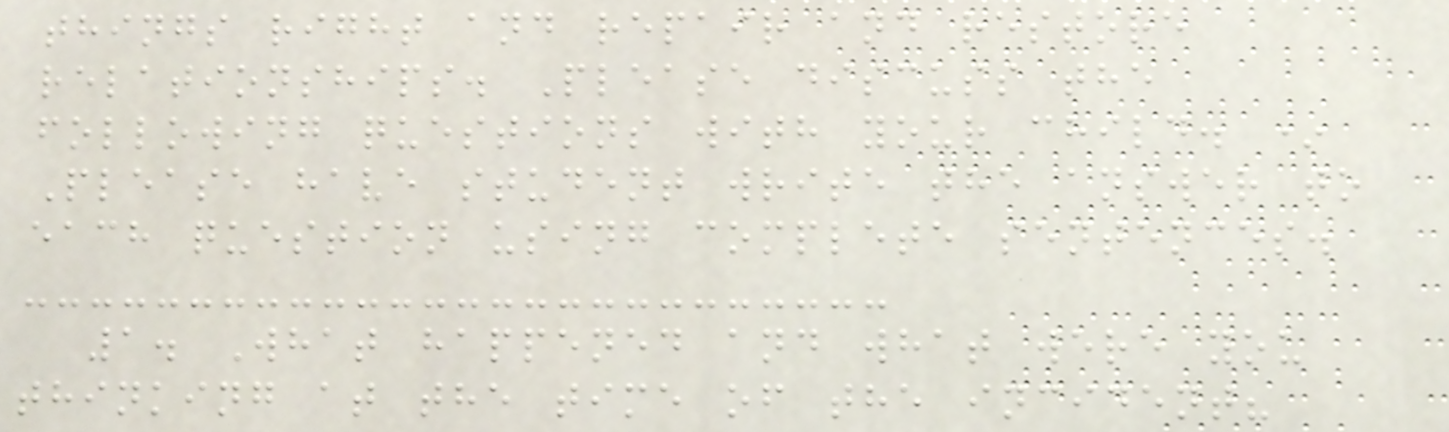things right and repair and restore
relationships. Please discuss the
following questions with your child. *
Please have student write the answer to
each question using complete sentences.
1. What happened and what were you
thinking at the time of the incident?
